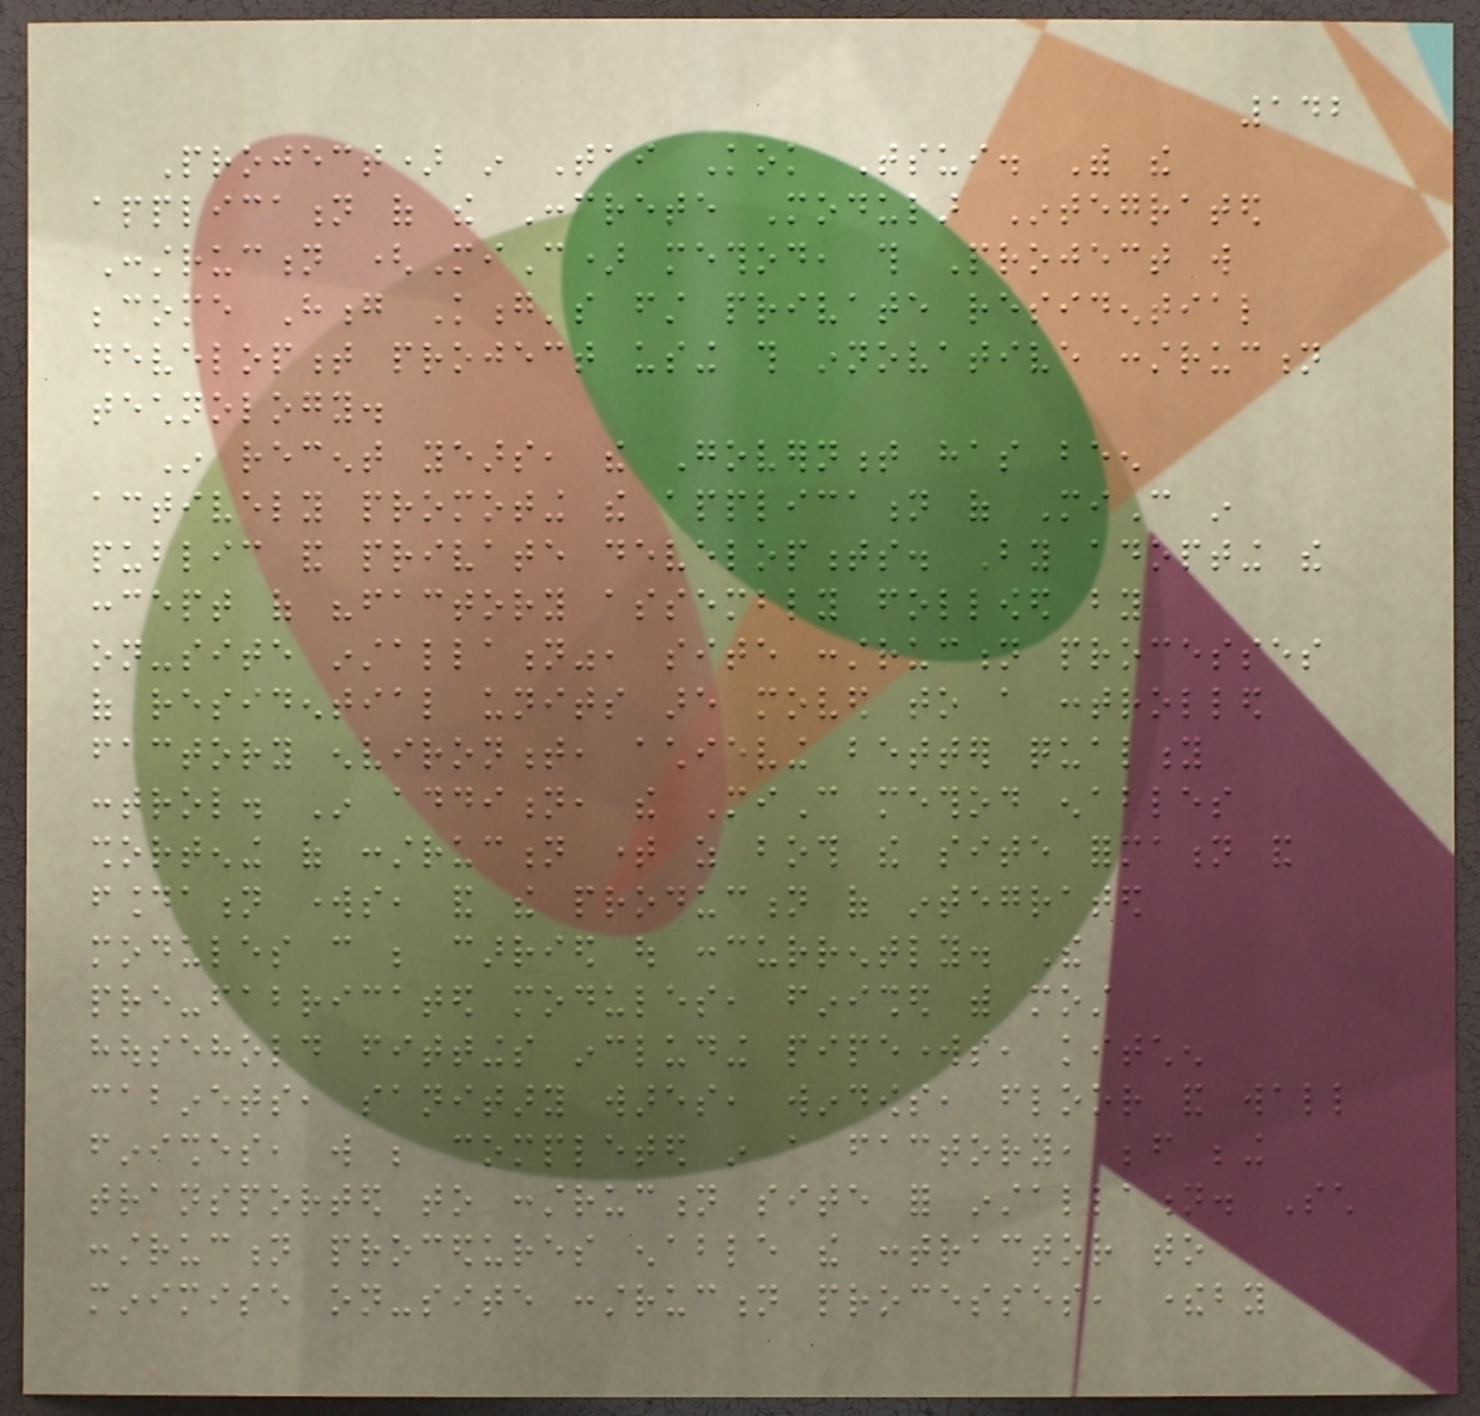142
Project) in Tai Kok Tsui. With the
application of the Concrete Modular Integrated
Construction (MiC) method, this Project will
become Hong Kong's first private residential
development project using this innovative construction
technology.
In recent years, the Government has been
actively promoting the application of MiC in
public and private developments. By adopting the
concept of "factory assembly followed by
on-site installation", site construction processes
of residential units are moved to a controlled
factory environment, achieving better quality
control. In addition, the MiC method enables
shortening of construction time as both the site formation and
foundation works, and the production of integrated
modules can be carried out concurrently. The
pre-fabricated modules, finished with most
household fittings including pipeworks, kitchen
cabinets, sanitary wares, windows, floor and wall
finishes, will be completed in a factory, before being
transported to construction site for installation. Such
construction procedures enable the contractor to
minimise on-site construction processes, thereby
